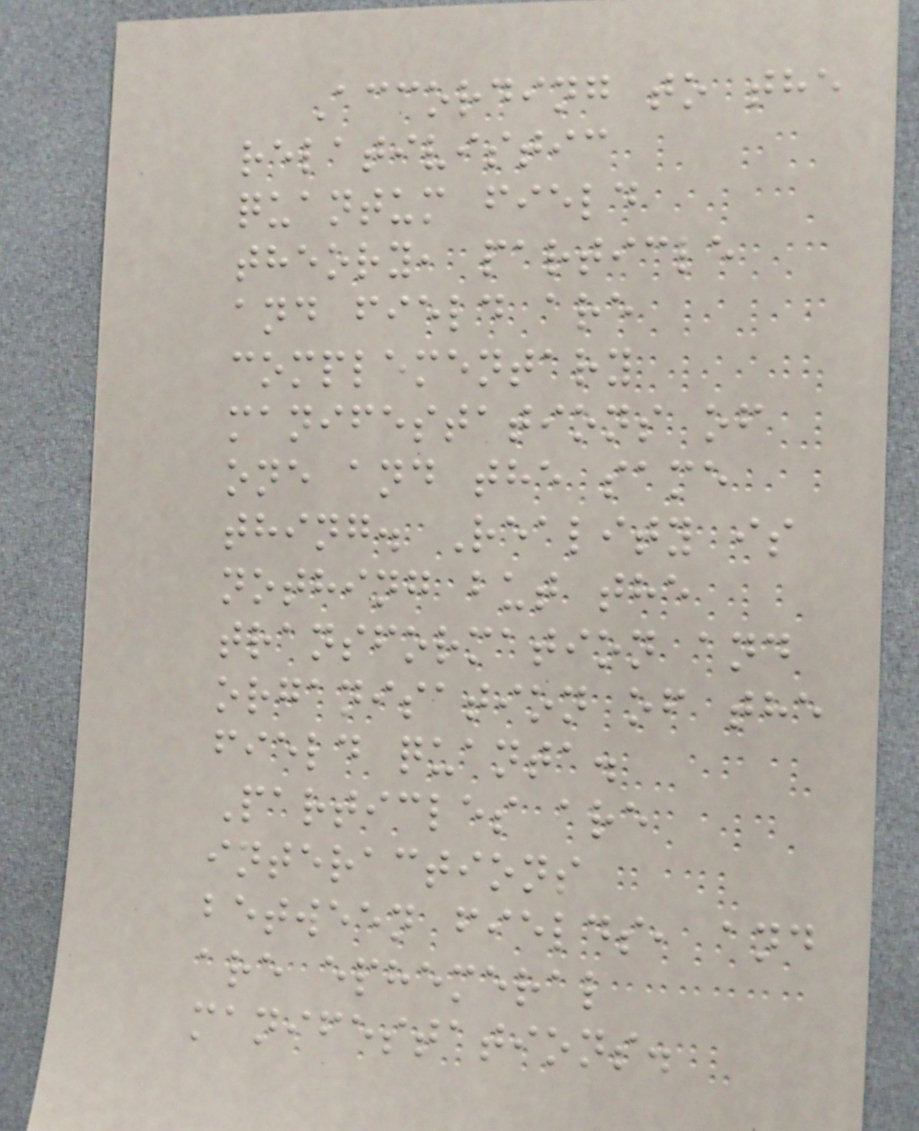According to the
relativistic
quantum field
theory, particle
and field are
complementary
manifestations of
one and the same
thing. Reality is
nothing but the
transformation and
organisation of the
field quanta.
Particles are
interactions
between fields, and
are ephemeral
manifestations.
